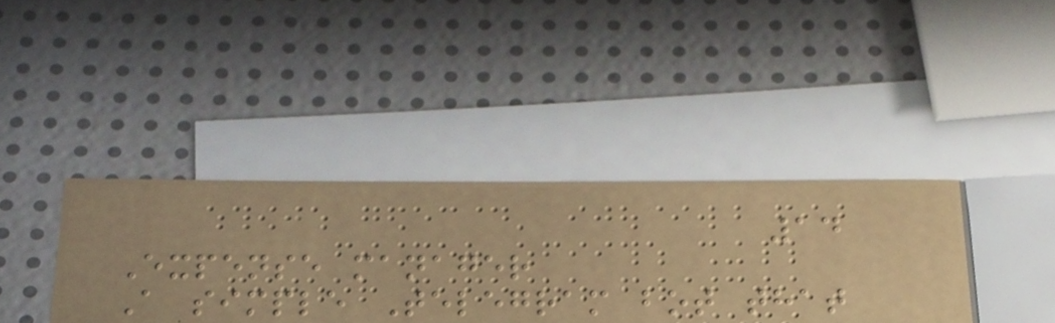14
Expense manager
A simple Telegram bot that
